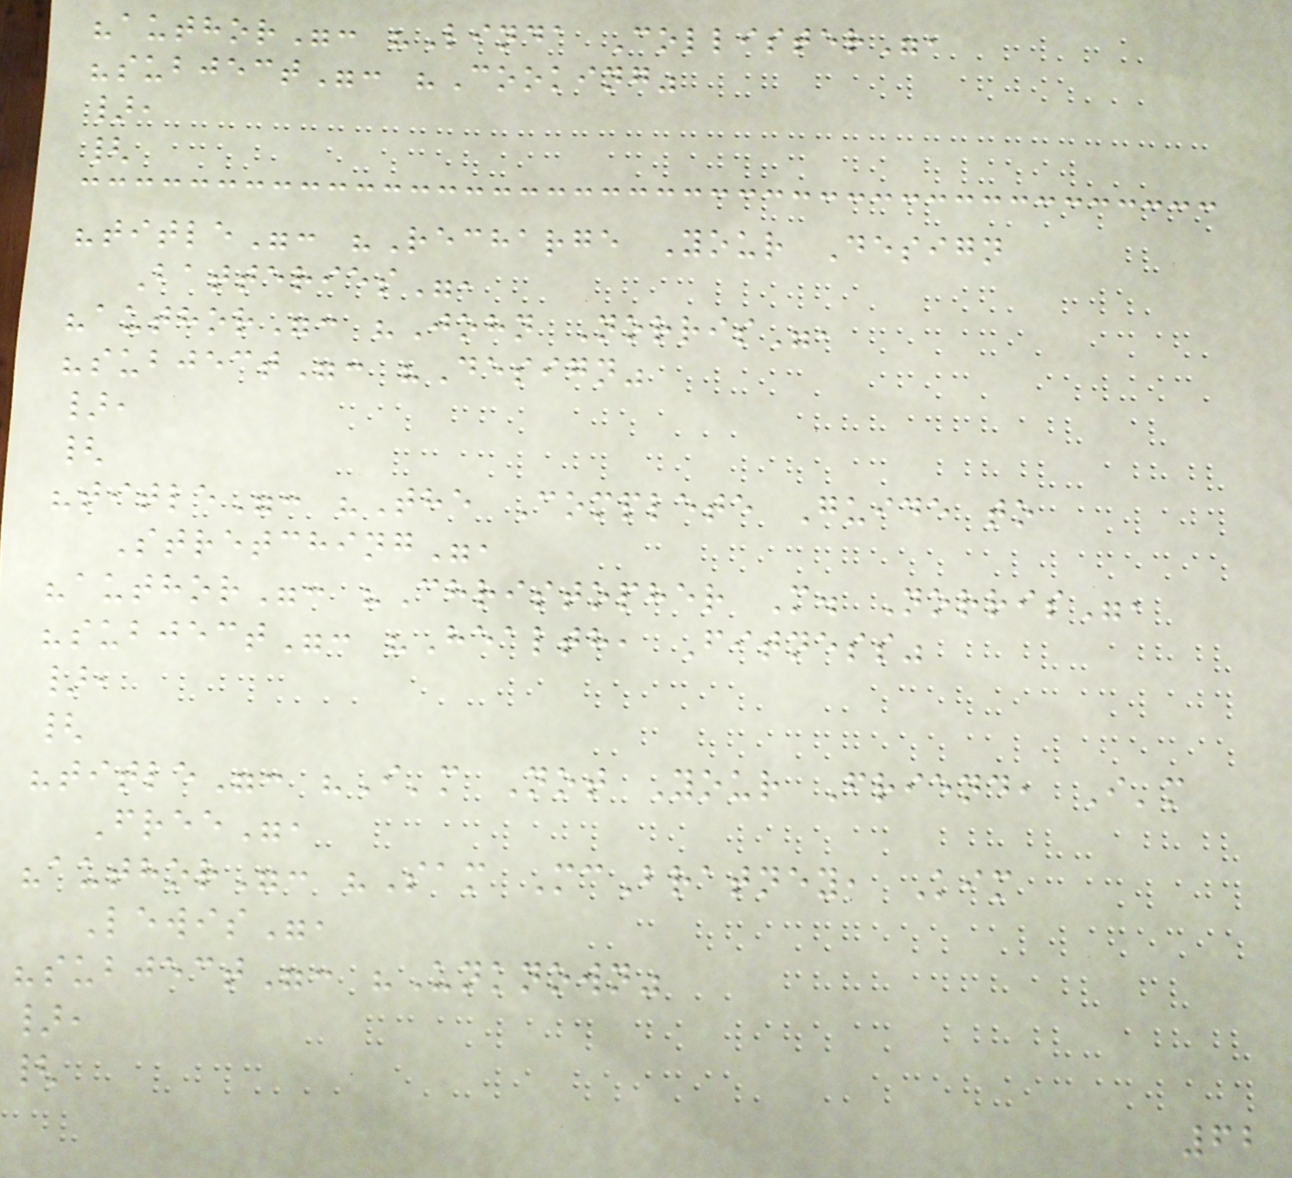"author": "Linda Collister",
"subject": "Cooking"
},
{
"title": "Recharge Your Design
Batteries",
"author": "John Norris",
"subject": "Design"
},
{
"title": "The Complete Guide to
Stretching",
"author": "Christopher M. Norris",
"subject": "Health, Fitness"
},
{
"title": "I'm Not Your Friend, I'm
Free",
"author": "Sam McBratney, Kim
Lewis",
"subject": "Unknown"
},
{
62
